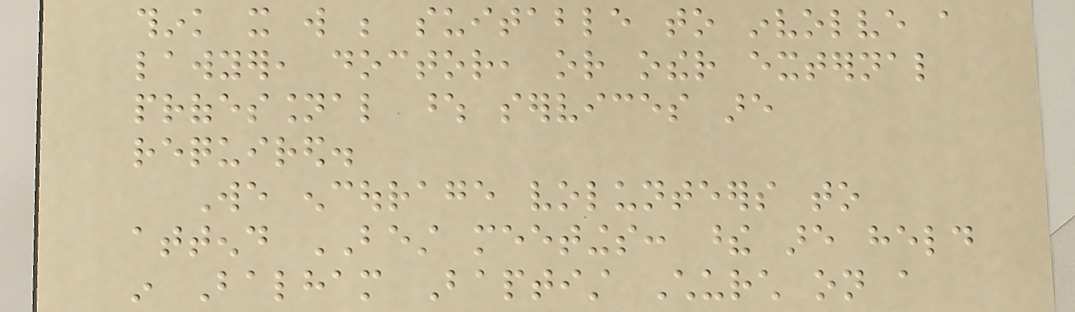think it will be suitable to involve a
lawyer, doctor, or other external
professional whose services are
required.
We encourage volunteers to
attend BEST meetings: these are held
in Balham Baptist Church on a
